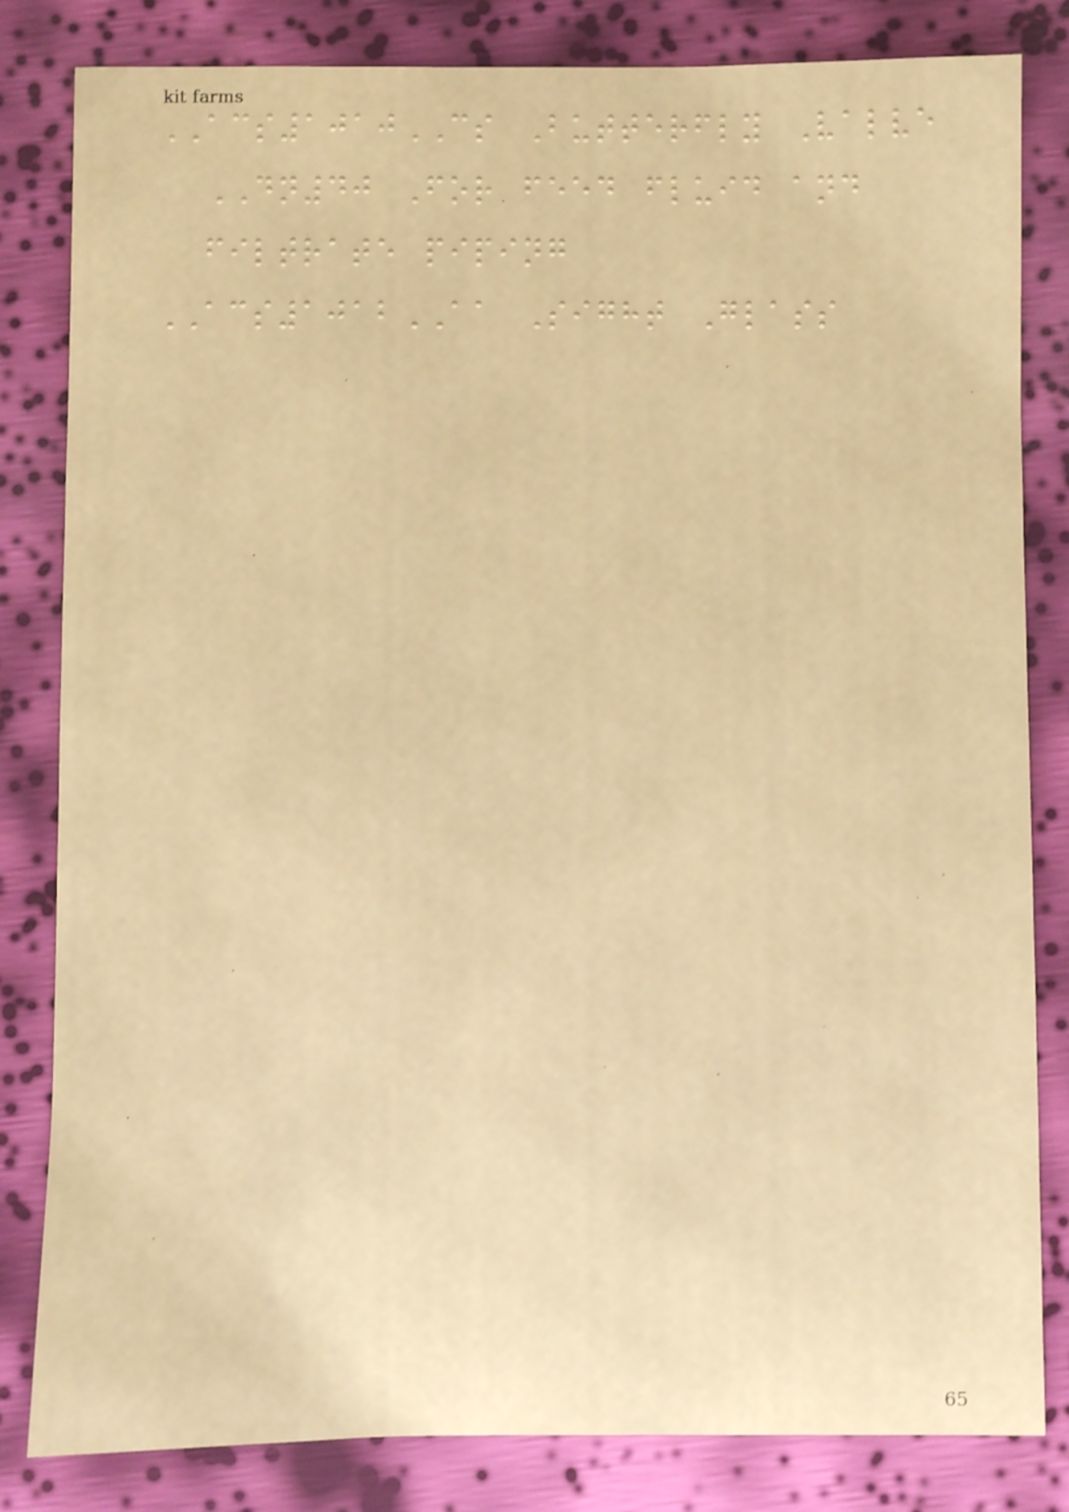ACS1010CS Butterfly Valve
DN40 For feed fluid and
filtrate piping
ACS1012AA Sight Glass
